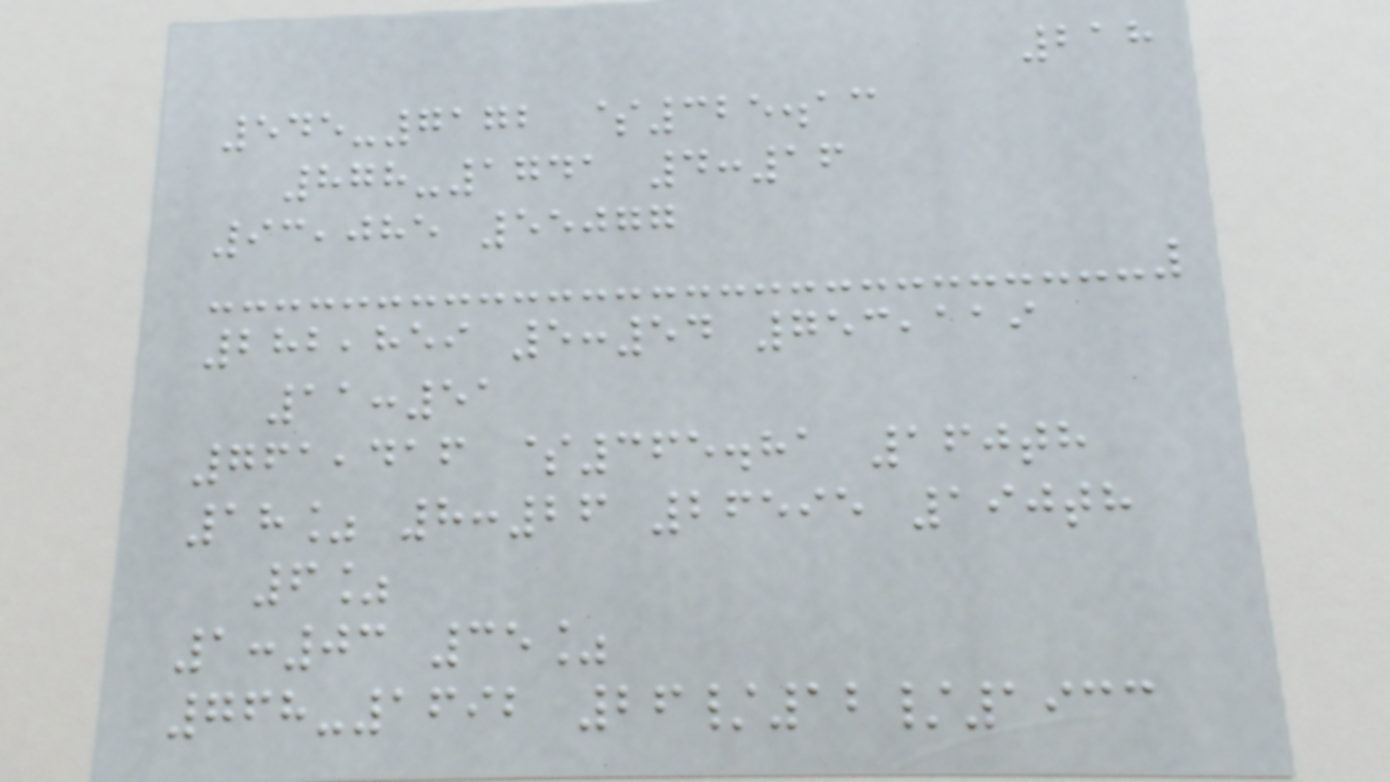218
545-7172 $325.13
878-1741 4:16
93,085 55077
282,859 5:54 753,119
11:51
761,416 $365.81 160th
18% 8:26 26595 190th
6%
1:03 35%
768-1692 26/12/1933
